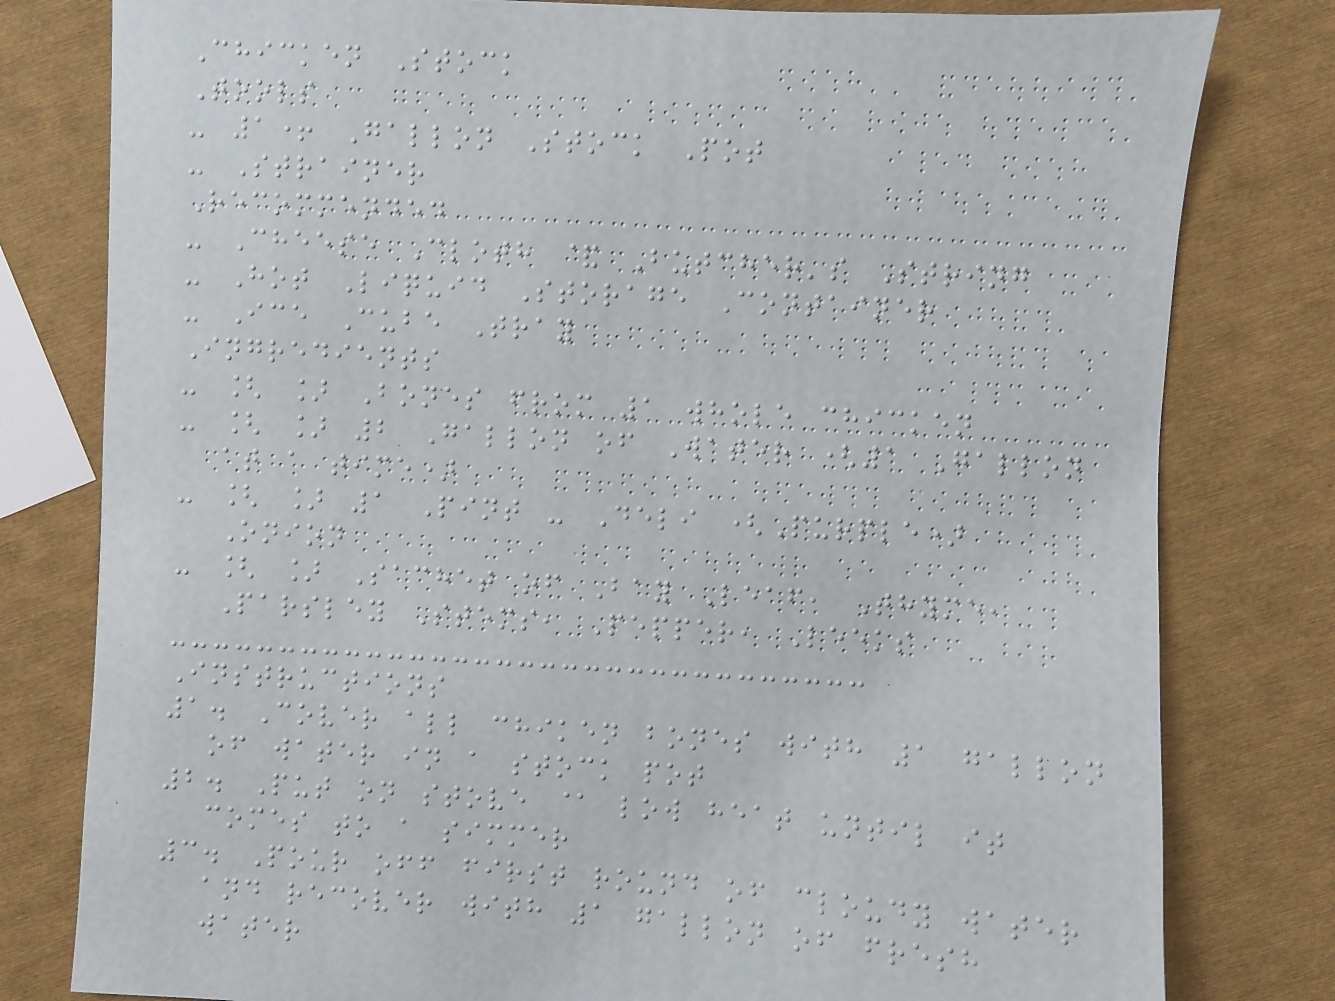Chicken Stock
Tools
- 1+ Gallon Stock Pot
- Strainer
Recommended
- Cheese Cloth & Butcher's String
- Hot Liquid Storage Container
- Ice Cube Tray
Ingredients
- [ ] Bones from 1 whole chicken
- [ ] 2 Gallon of Water (1 Gallon
at a time)
- [ ] 1 Pint - Deli (Purple)
Onion
- [ ] Sachet of Bay Leaf, Thyme,
Parsley Stems, Pepper, Leeks
Instructions
1. Cover all chiken bones with 1 gallon
of water in a stock pot
2. Put on stove @ low heat until it
comes to a simmer
3. Pour off first round of cloudy water
and recover with 1 gallon of fresh
water
